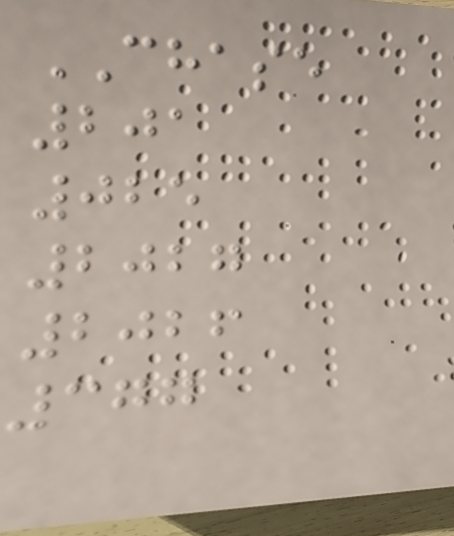CHASE
201
025
2027
2026
377
